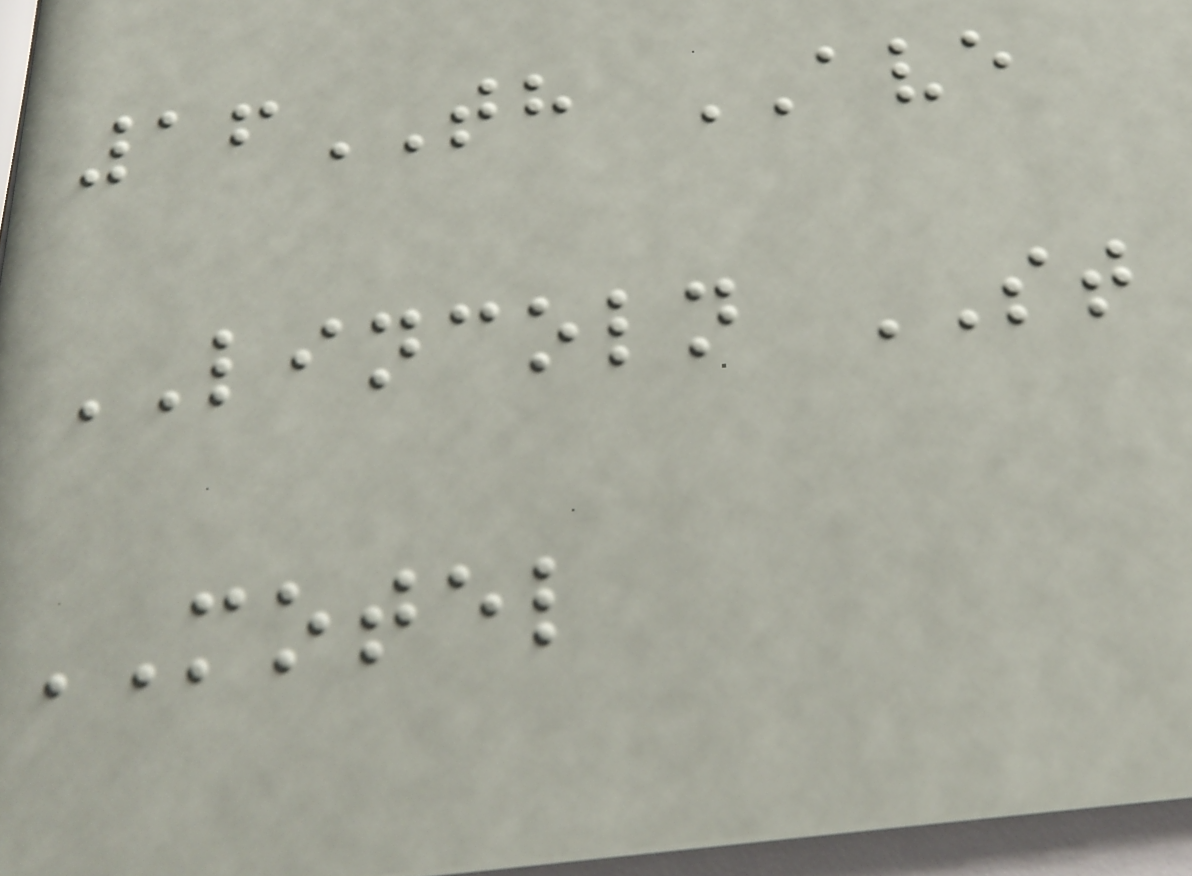16TH AVE
LINCOLN ST
MOTEL
